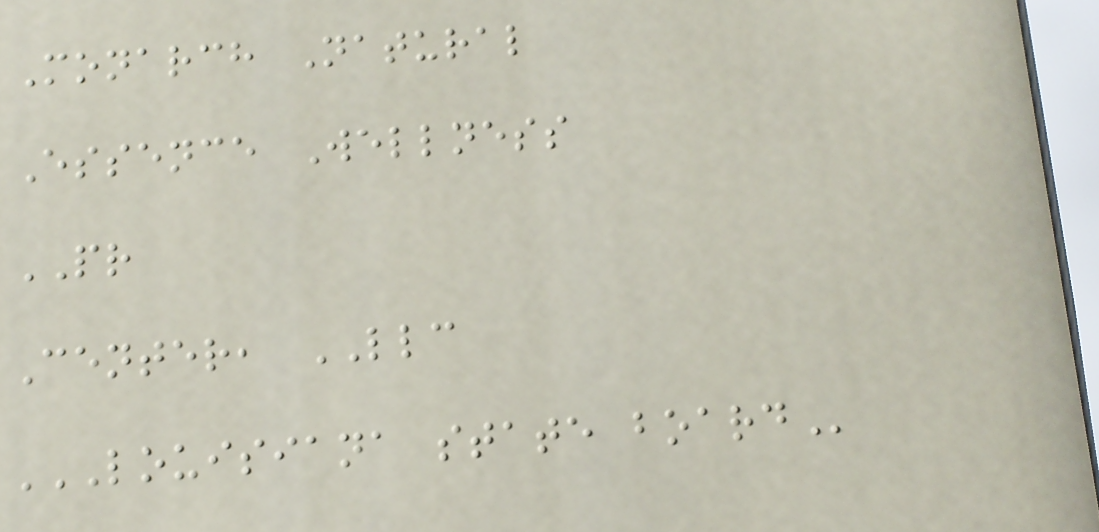Monarch Natural
Essence Wellness
PR
Center, LLC
LOUISIANA STATE BOARD
